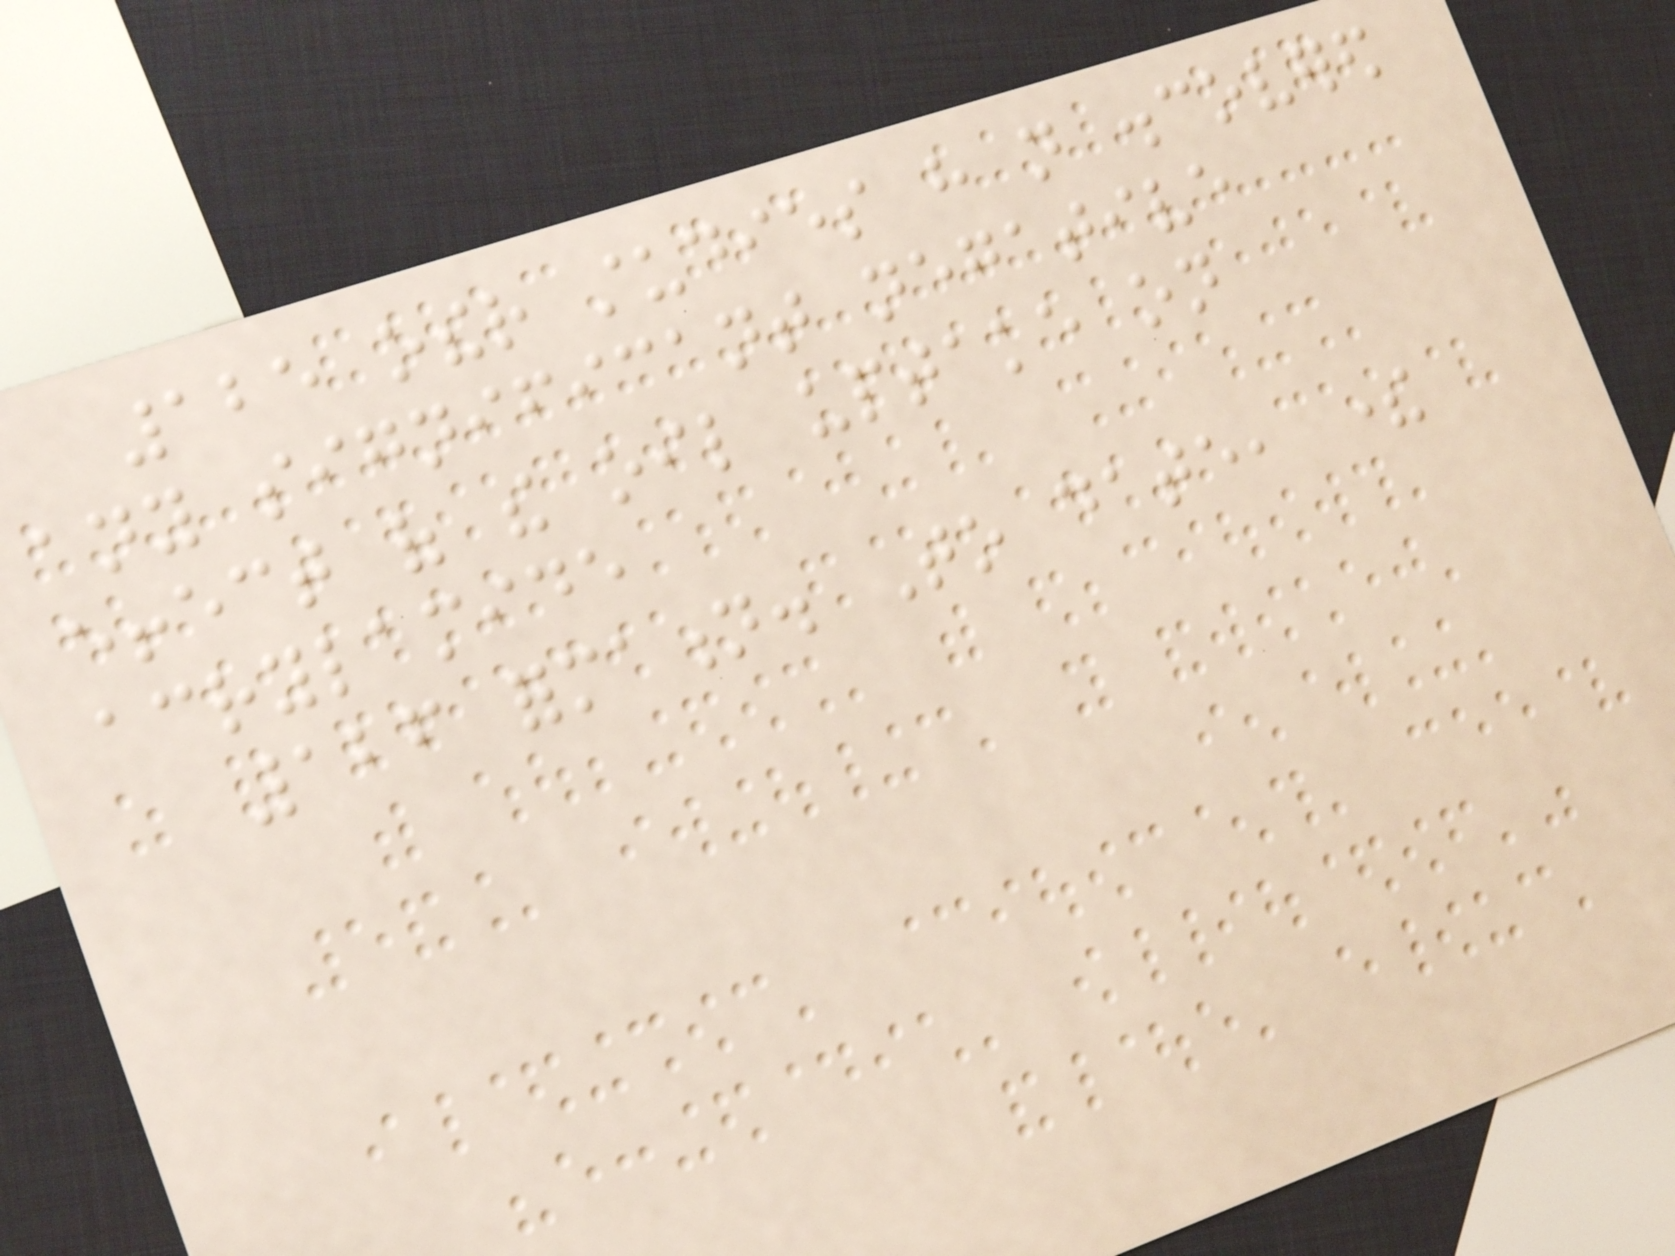125 other studies have not discovered
any significant negative
effect of the oil uptake on
acrylamide
126 formation. To date, there
